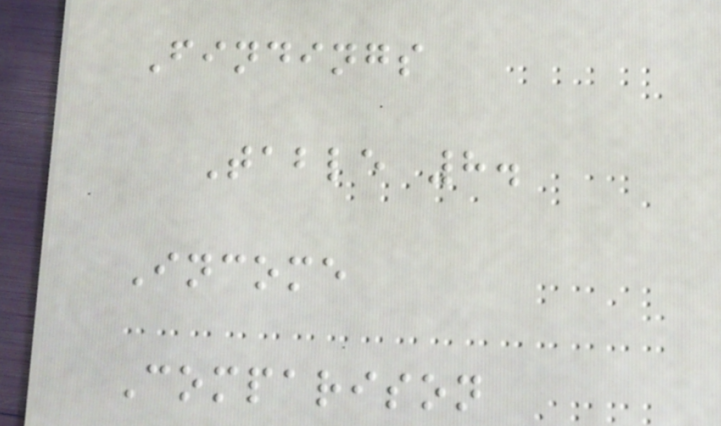Findings
Table 8.
Income
Comparison
